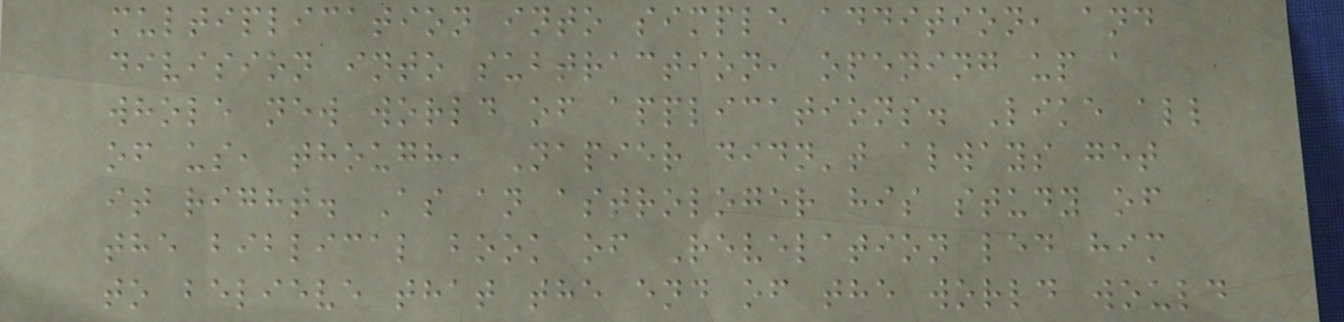multiplication into simple addition, and
division into subtraction, opening up a
whole new world of applications. Like all
of us, though, Napier didn't always get
it right. As an astrologer his study of
the biblical book of Revelation led him
to believe that the end of the world would
